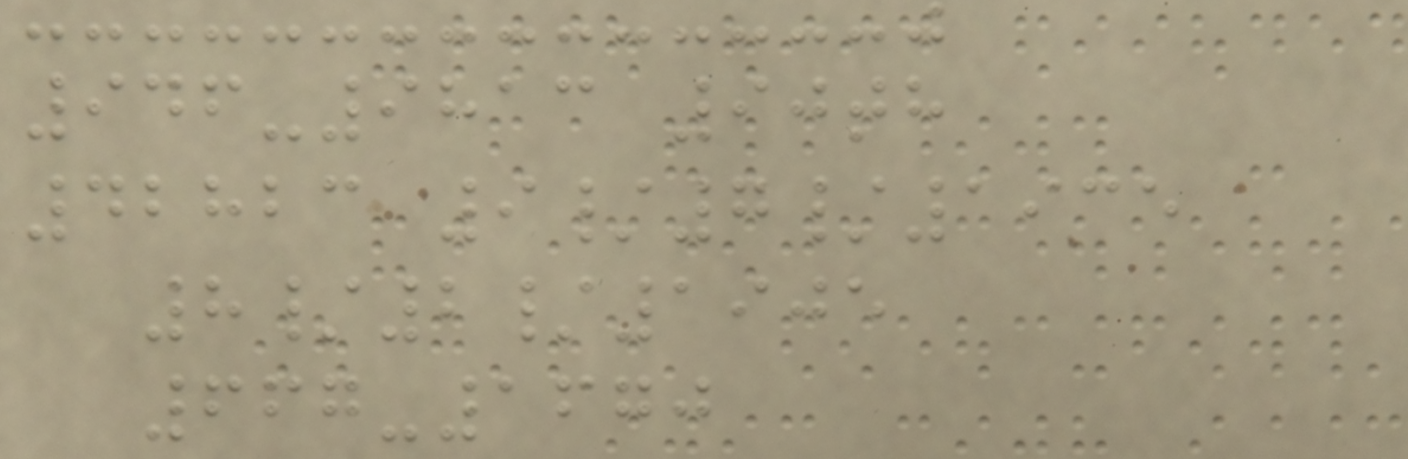946-9813 90th
42823 9/7/1935
8/2/1905
667-1670
